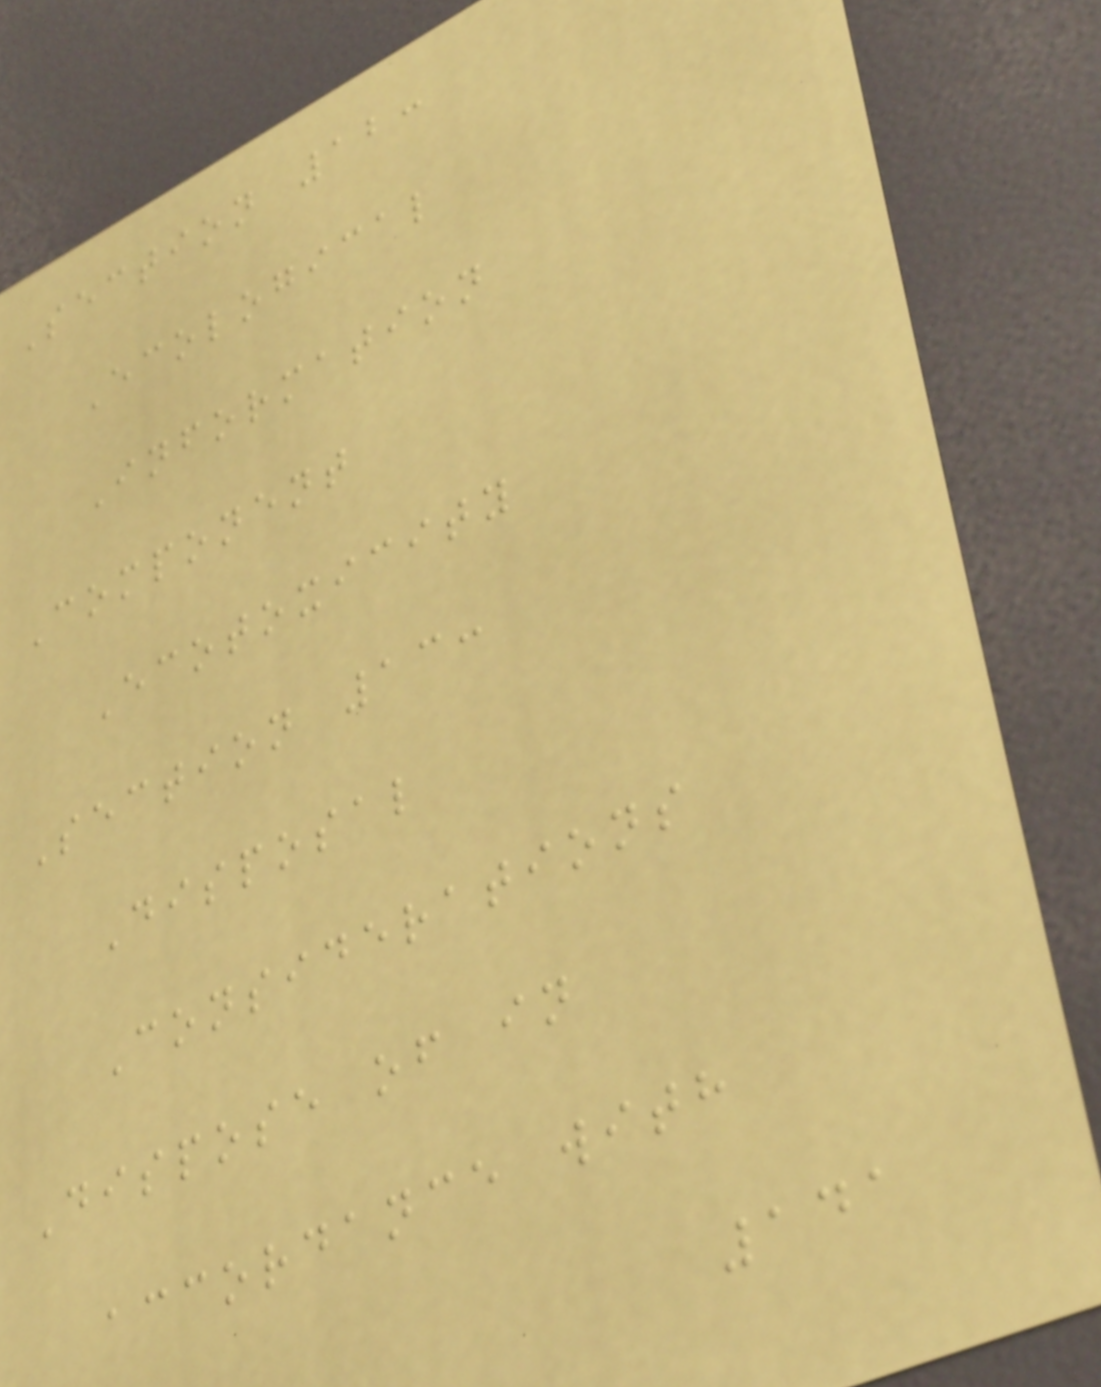Section 12:
Ecological
Information
Component
Ecotoxicity
Section 13:
Disposal
Considerations
Dispose of in
accordance with
141
